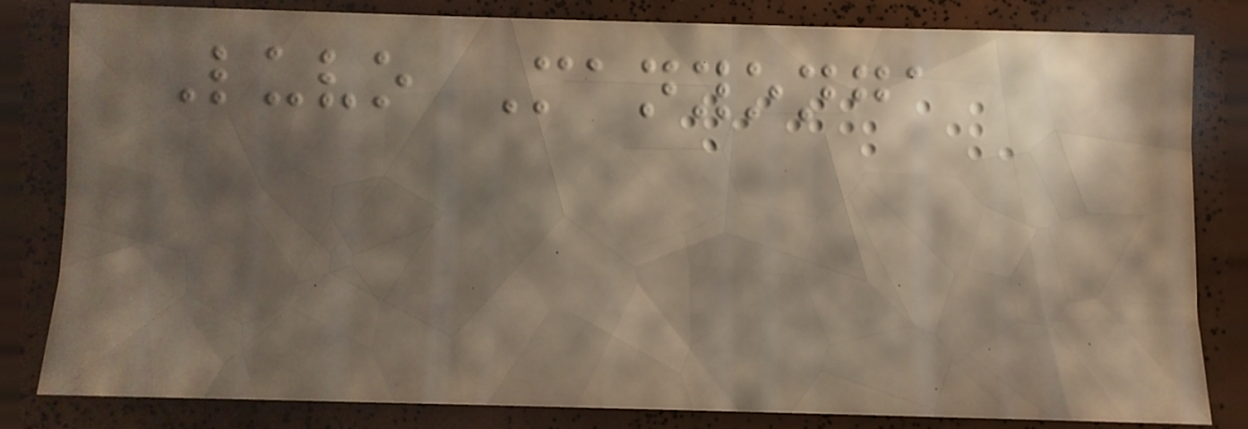Luvo Manyonga
